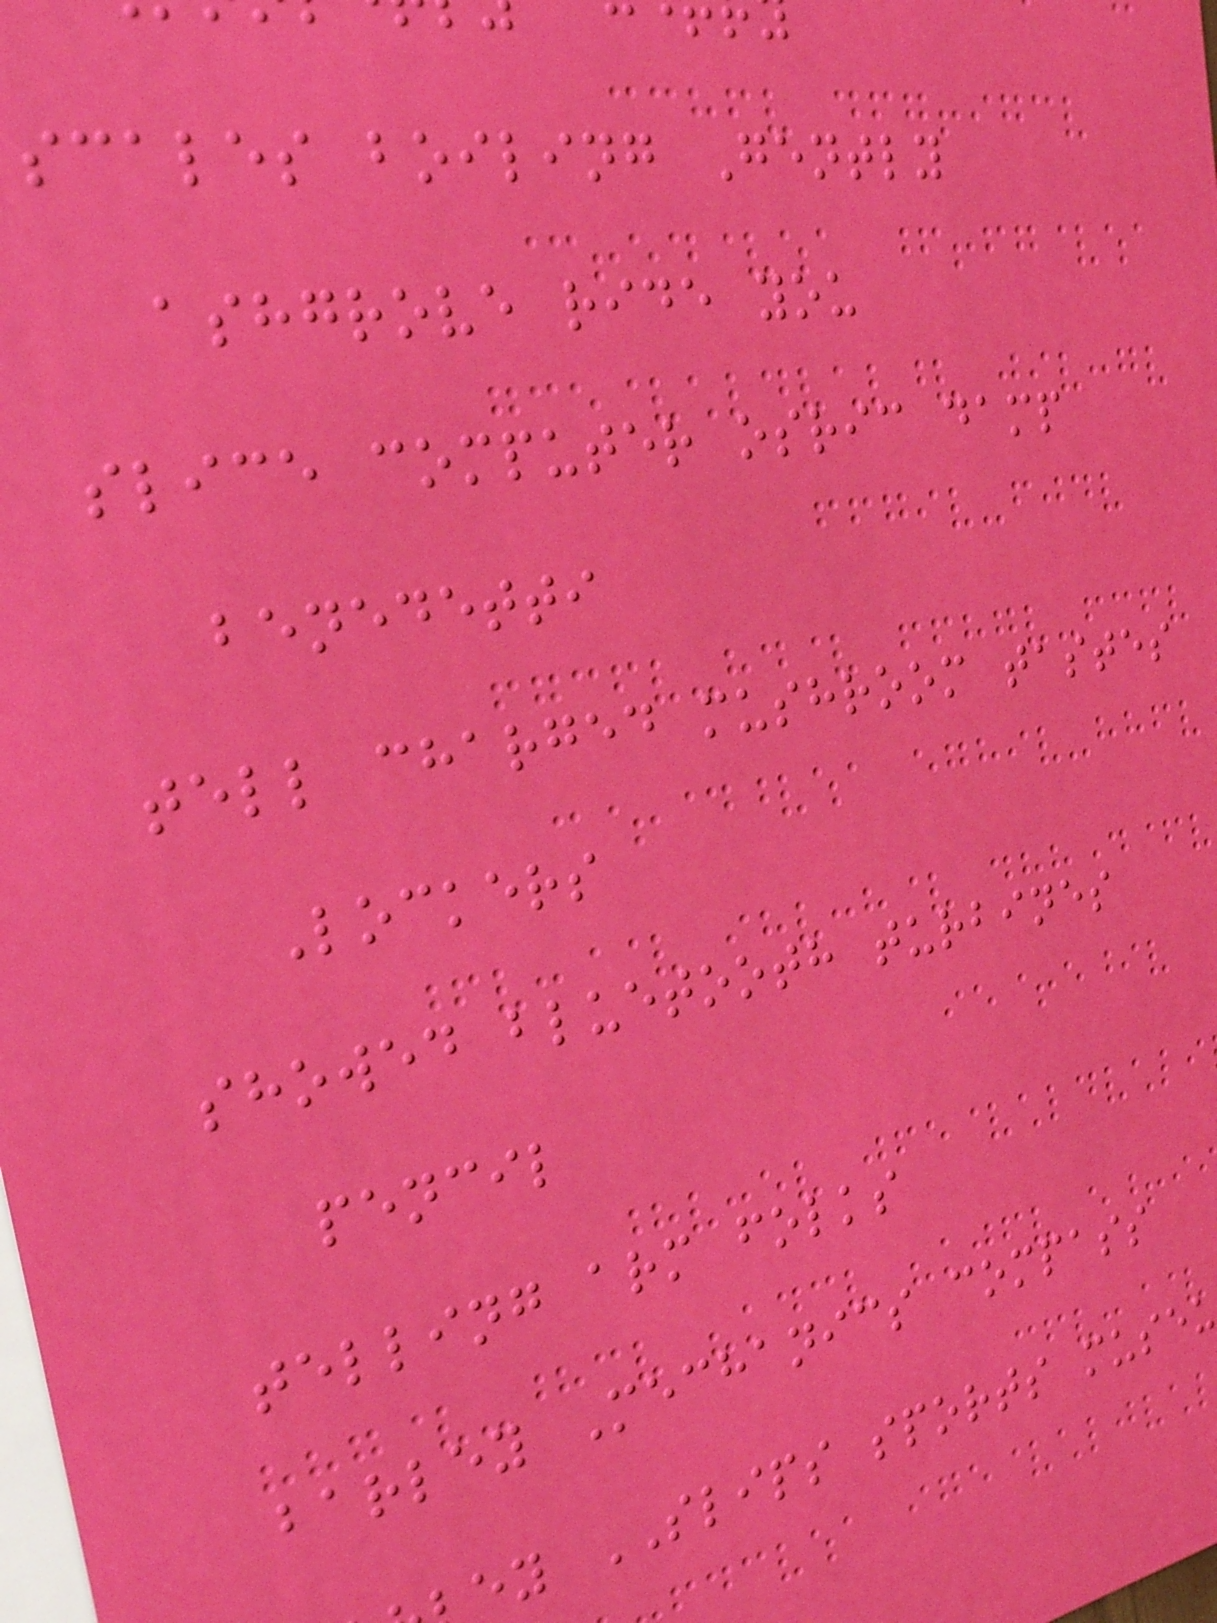scales boiling Gently
ashgrove ride you
slice computer osric damp
benedetti
tell charged mushroom tastes
Lockers
showed bluetooth turbines
pencil
telling arm folks
barley Mechanics compass
ey SLIPS sports museu
